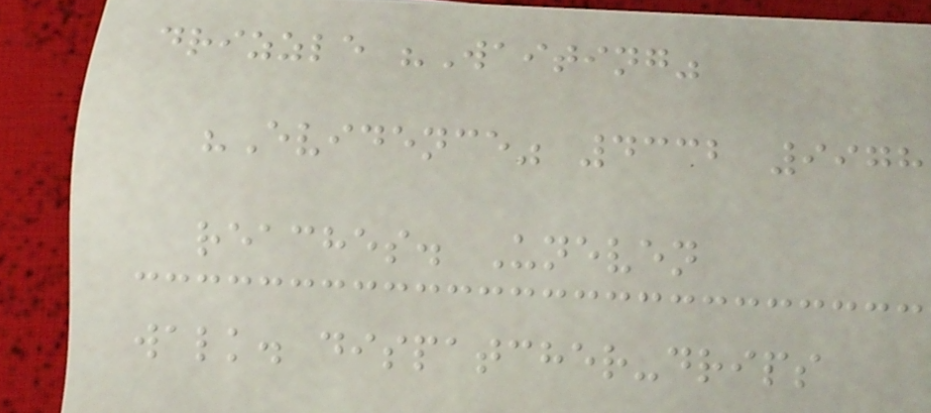drizzle "Waiting"
"Evidence" 4332 9978
reaches. Uneven
walk. dispatcher-drips
